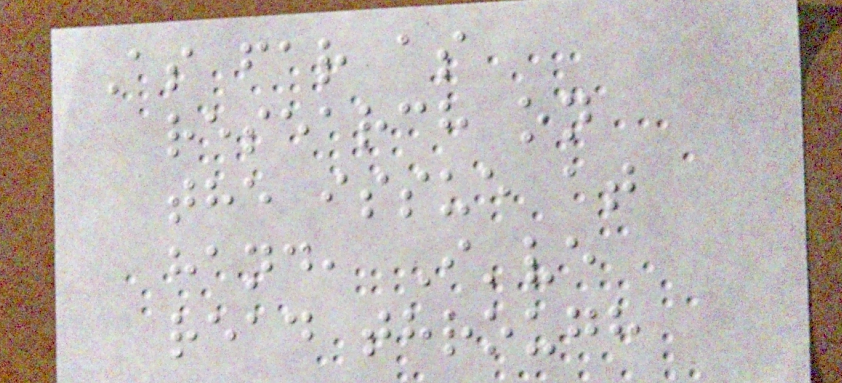As far as
research on
the issue at
hand, I've
read through
